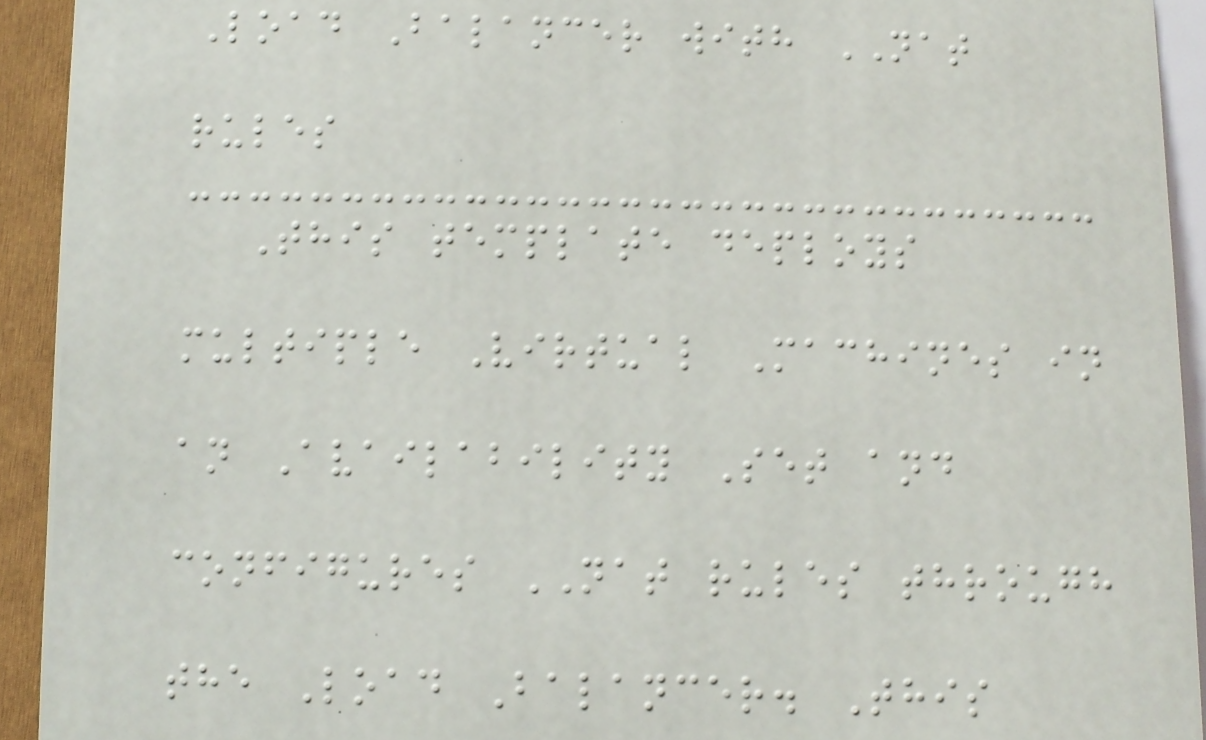Load Balancer with NAT
rules
This template deploys
multiple Virtual Machines in
an Availability Set and
configures NAT rules through
the Load Balancer. This
